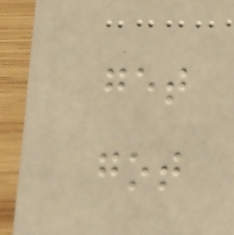get
got
